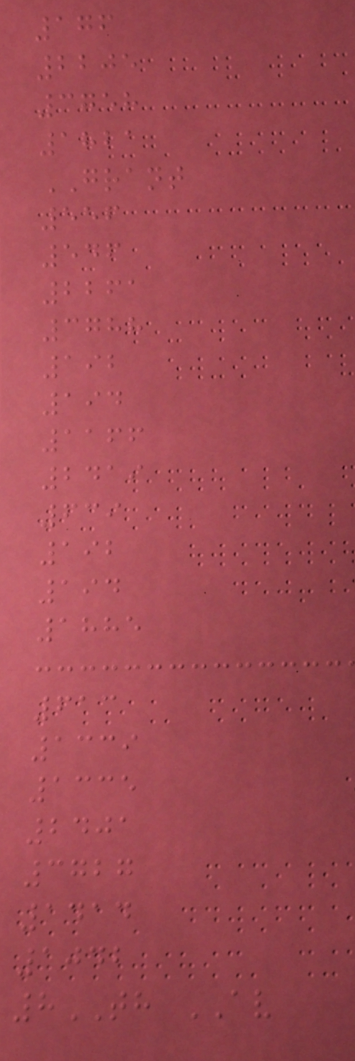176
2205
3758
1821
GRANT
556
546
2261
3788
192
194
1166
2419
639
192
194
1885
613
1339
1335
2401
3727
1414
1042
8TH AV
